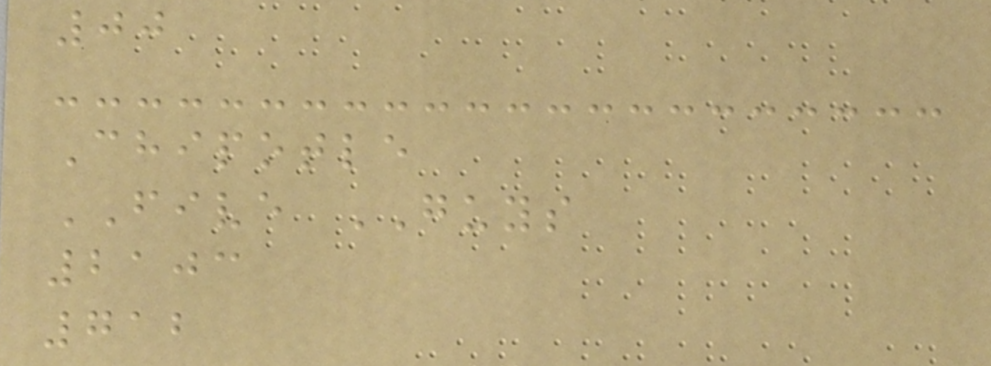00
Chipotle
FIVE GUYS
2103
712
